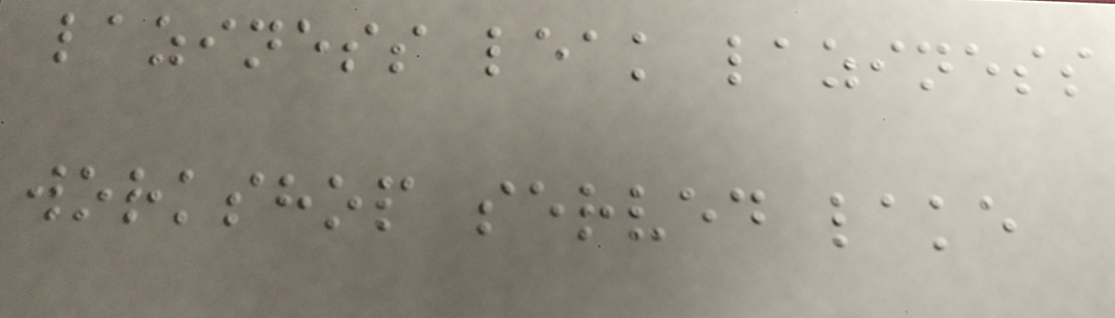laziness leak laziness
workshop served lake
